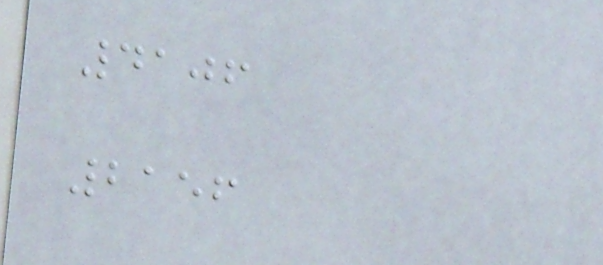4106
2156
